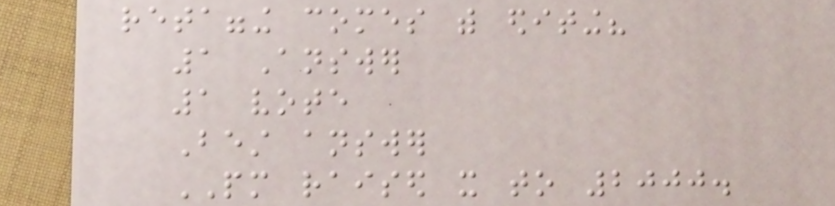retagging comes with editing?
1 Answer
1 vote
Best answer
PM raised it to 2000.
